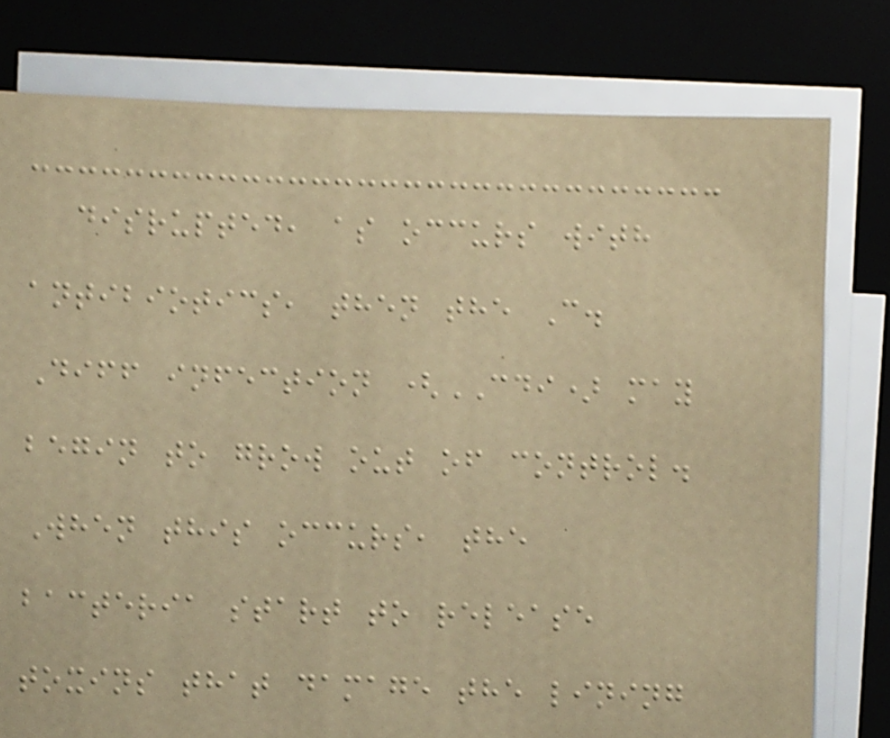disrupted, as occurs with
antibiotics, then the C.
Diff infection (CDI) may
begin to grow out of control.
When this occurs, the
bacteria start to release
toxins that damage the lining
